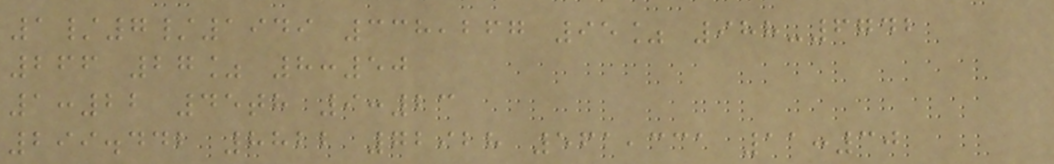1/7/1949 338,267 95% 988-6742
266 27% 8:50
1:22 45th 9:23
299.442 8822 72928 561,331 11:30
